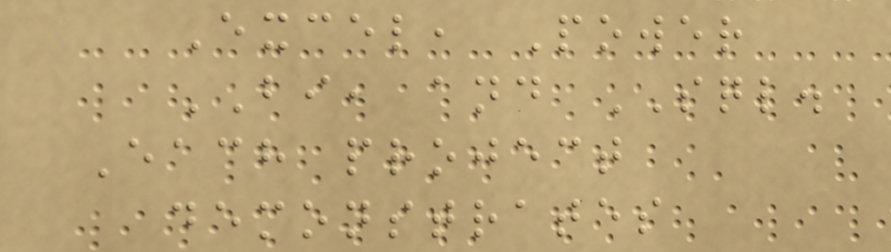Excel, Power
BI, and SQL.
Each project
demonstrates
